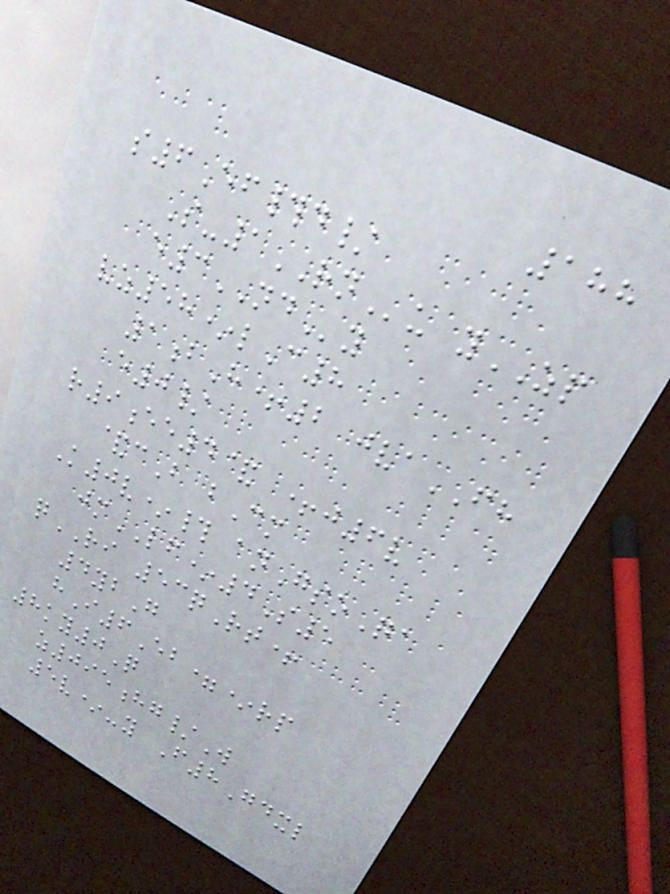188
s6Ef#d/
S-1RNu yZP
e3NDy
vz58*lC8
1bH+2 jvaFH
e0/
r9ee4& +j6v
&cB bCm
K0v*# anGsoQa
jmLF*4S5
qRI 53qRt+
4ybG
hI6Eb=*rp
8ky0Q
z095hg/W
5v*-y F8Gdxl
